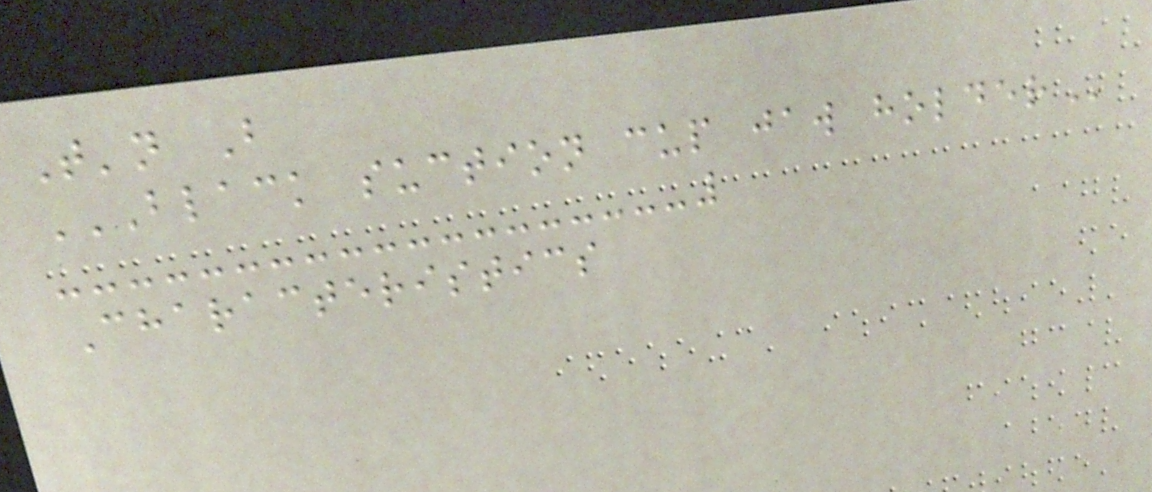T'n B
BLACK SUCTION CUP JAW HOLDER
Characteristics
